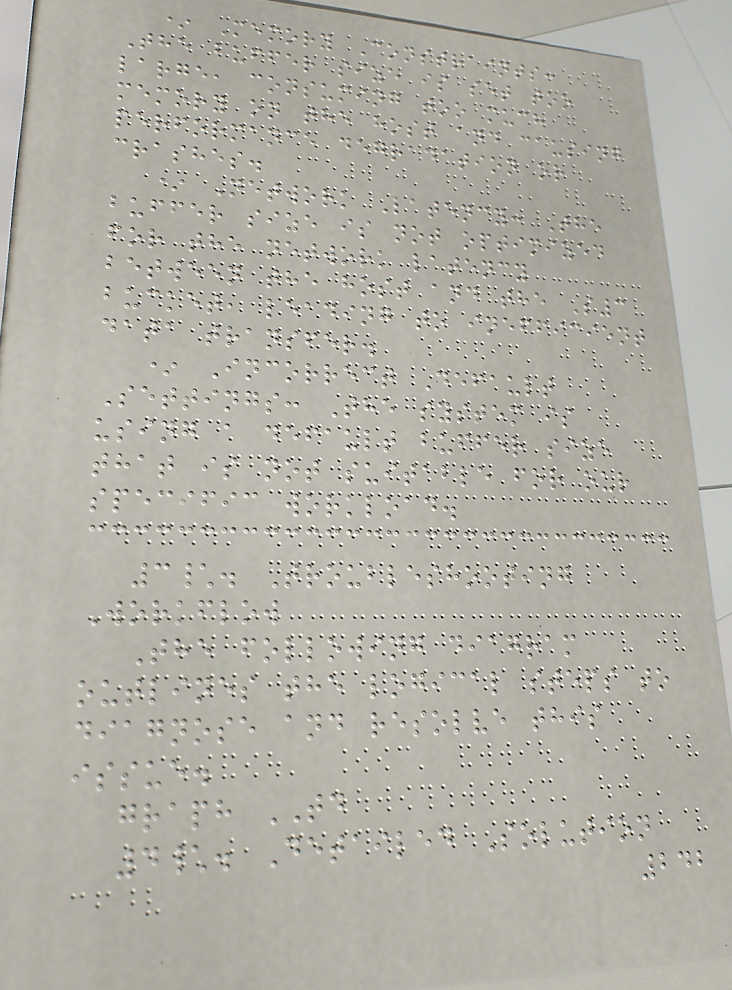* Memory Constraints:
The buffer size is set too
large, consuming too much
memory on the host and causing
performance degradation or
crashes.
* Network Latency: The
buffer size is not optimized
for the network latency
between the host and the S3
bucket, leading to inefficient
data transfer.
* Incorrect Default
Settings: The system is
using a default buffer size
that is not suitable for our
specific workload.
3\. Troubleshooting
Workflow
The following diagram
outlines the logical steps to
diagnose and resolve this
issue.
graph TD
4\. Detailed Solution
242
